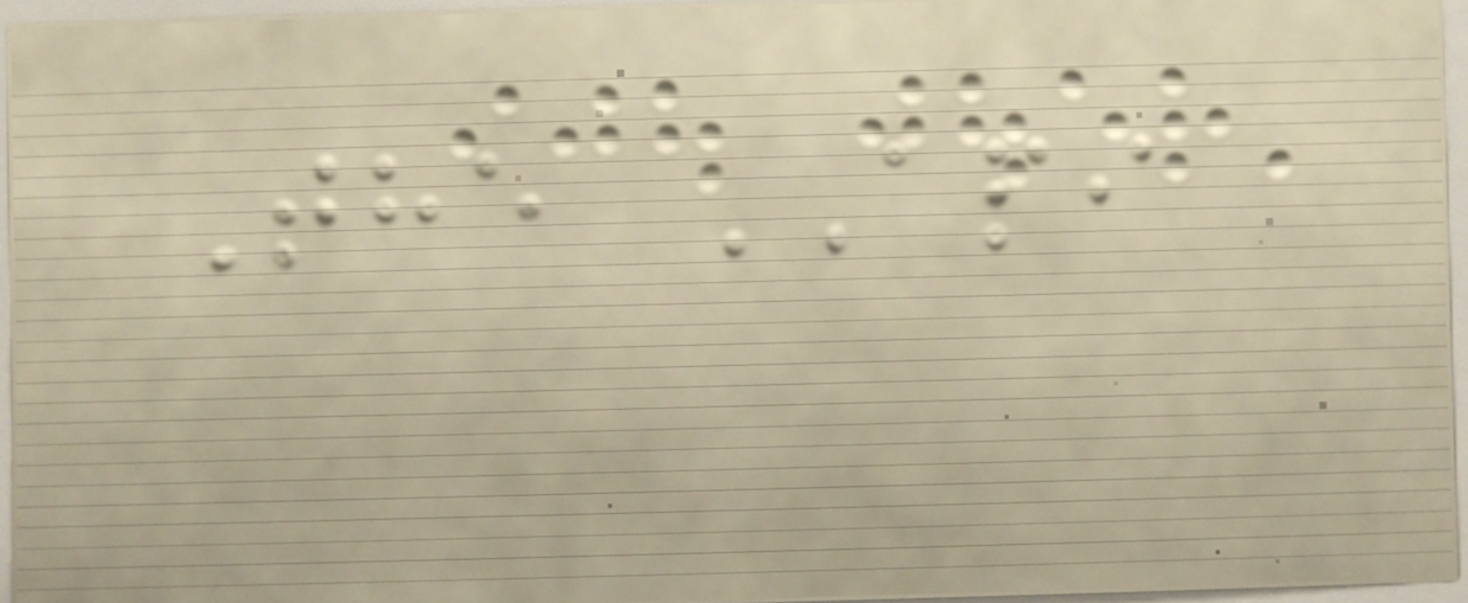The API
